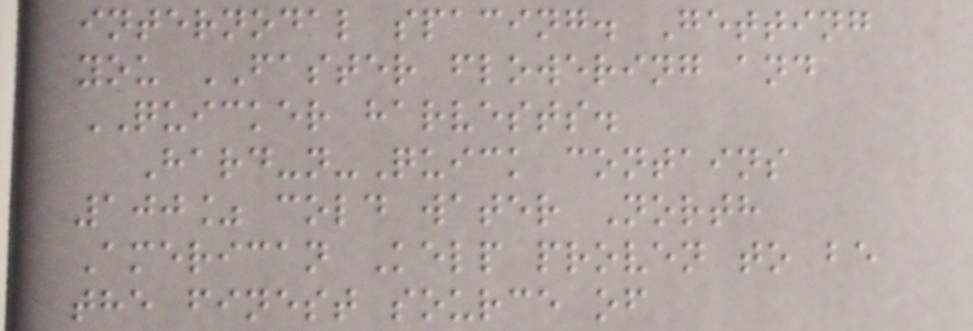internodal spacing. Getting
you FASTER flowering and
QUICKER harvests.
Hard-n-Quick contains
100% cold water North
American Kelp proven to be
the finest source of
